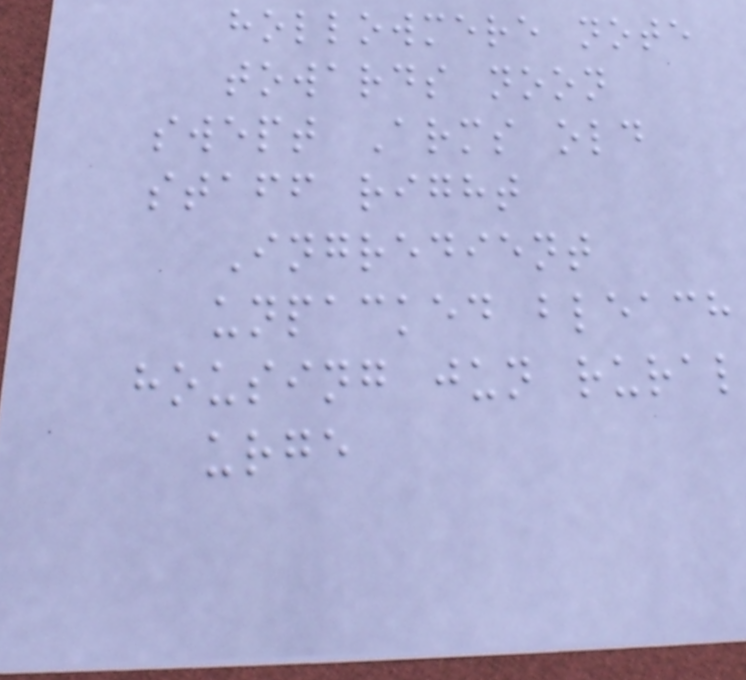hollowmere note
towards noon
swept Arms old
staff right
Ingredient
unpacked bleach
housing jun rural
urge
